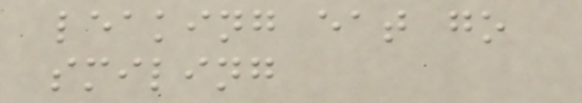leaking eat go
smiling
